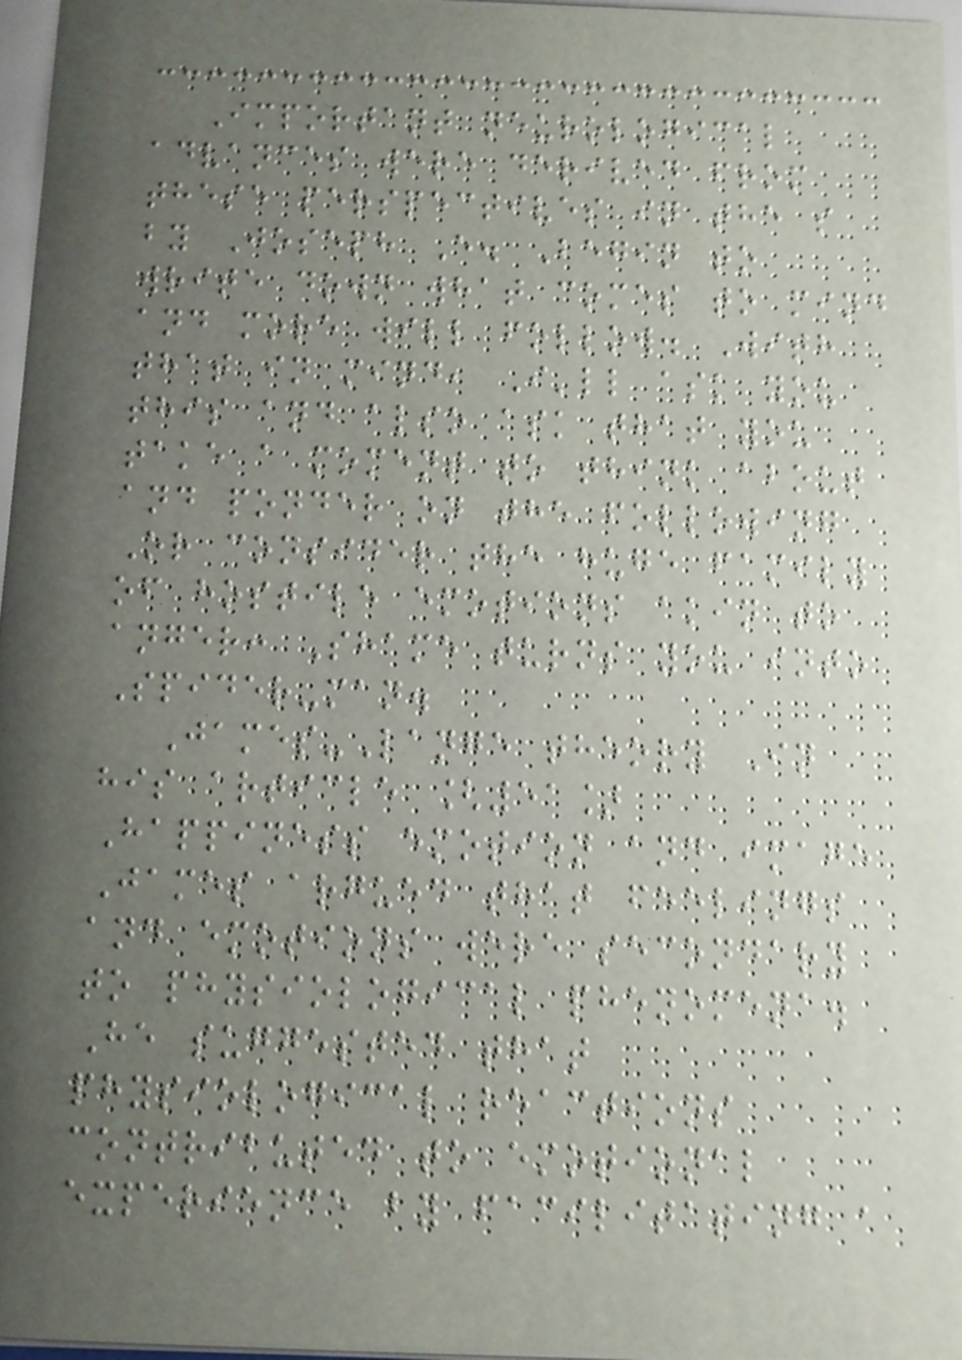Important neurological
advances were derived from
these perspectives in the s
by Joseph E. Begin to
write down what comes to mind
and more will follow. With
that in mind, I'll ask you
this and also ask that you
take a moment to think about
and ponder on the following
Or consider the huge family
of hostile emotions akin to
anger: Shame turns you into
Spider-man.
James-Lange theory In
his article [51]
Happiness emotion and image
James argued that feelings
and emotions were secondary
to physiological phenomena.
He suggested that
physiological reactions
contributed to emotional
experience by facilitating a
